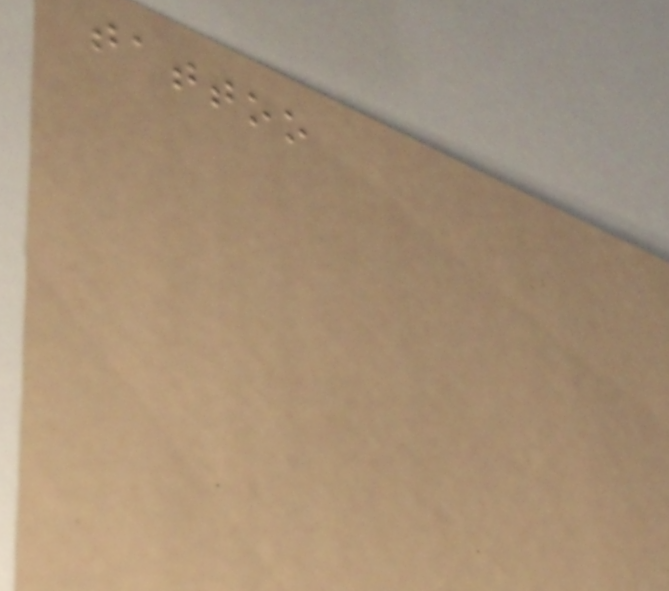tattoo
